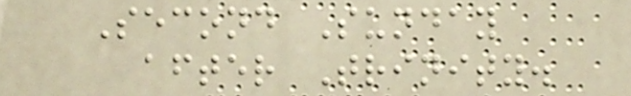Second Sunday
after Trinity.
